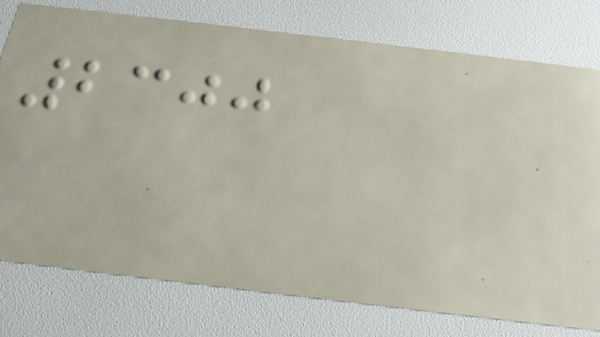2300
